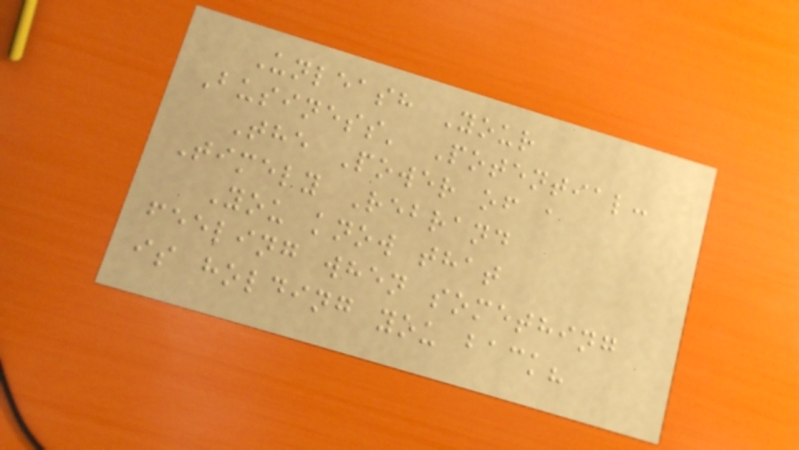Unleash Your
Business' Potential:
The Power of a
Timely Rebrand
You know that
feeling when something
is holding you back?
